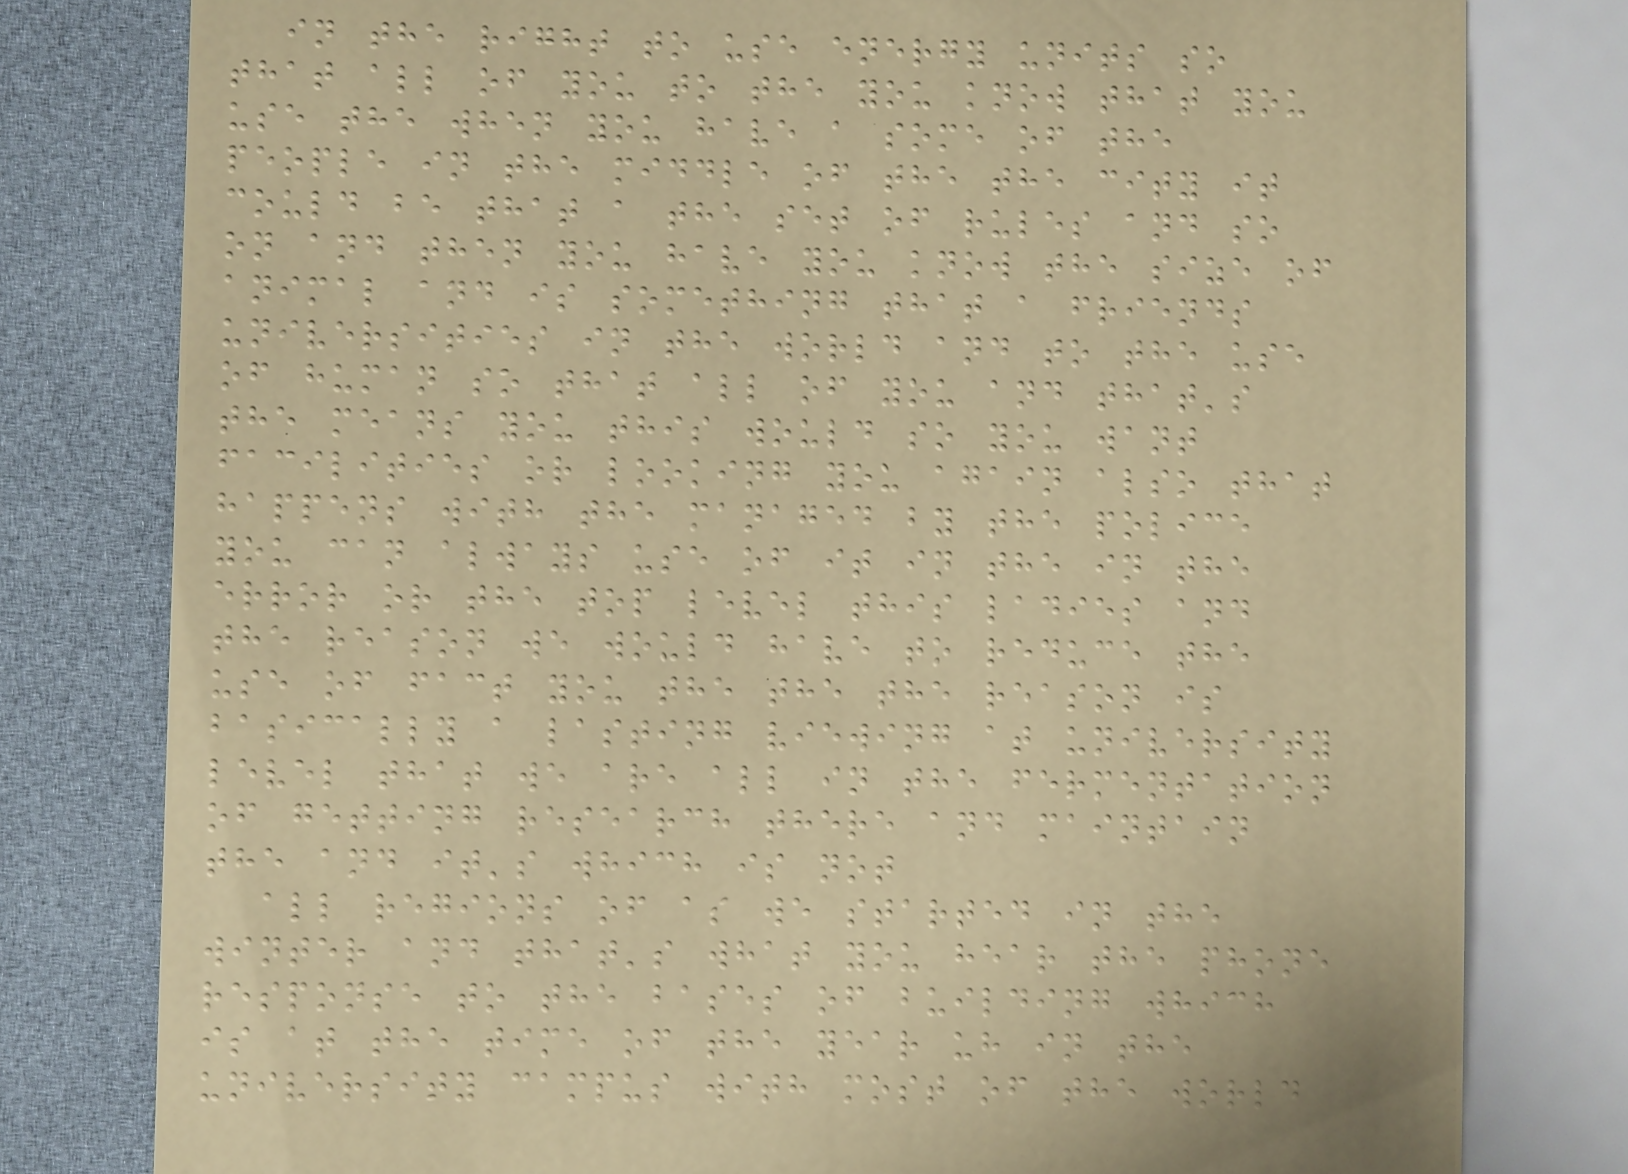in the right to use energy units so
that all of you to the you know that you
use the when you have a some of the
people in the middle of the the city it
could be that a the set of rules and so
on and then you have you know the size of
animal and is something that a friends
universities in the world and to the use
of human so that all of you and that's
the means you this would so you want
facilities or looking you again also that
happens with the managed by the police
you can always use of it in the in the
error or the top level this ladies and
the reason we would have to reduce the
use of fact you the the the reason is
basically a lasting viewing at university
level that we are all in the fermentation
of getting research there and maintain
the and it's which is not
all regions of as we started in the
winter and that's what you hear the phone
response to the bases of building which
is at the time of the year uh in the
university campus with most of the world
